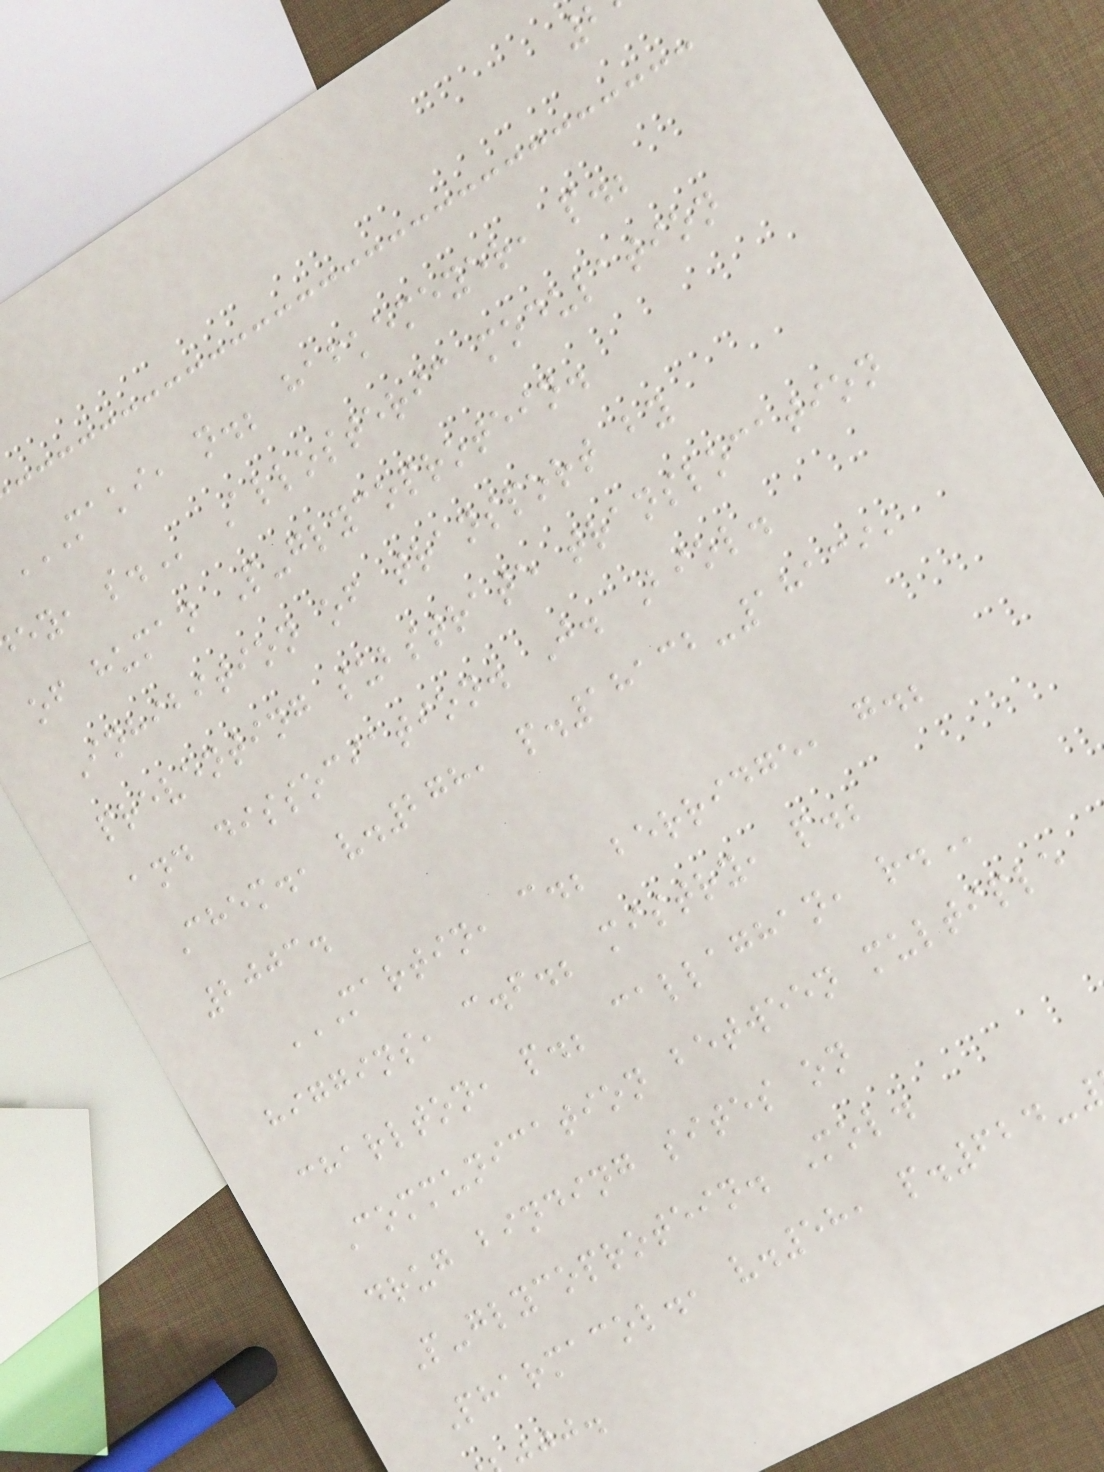MAKI, N.; HAFKEMEYER, P.;
of human P-glycoprotein.
Inhibition of transport by
preventing substrate translocation
and dissociation. J. Biol.
Chem., v.278, p.18132-18139,
2003.
MARTIN, C.; BERRIDGE, G.;
higgins, c.f.; mistry, p.;
charlton, p.; callaghan,
Communication between multiple
drug binding sites on
P-glycoprotein. Mol.
Pharmacol., v.58, p.624-
